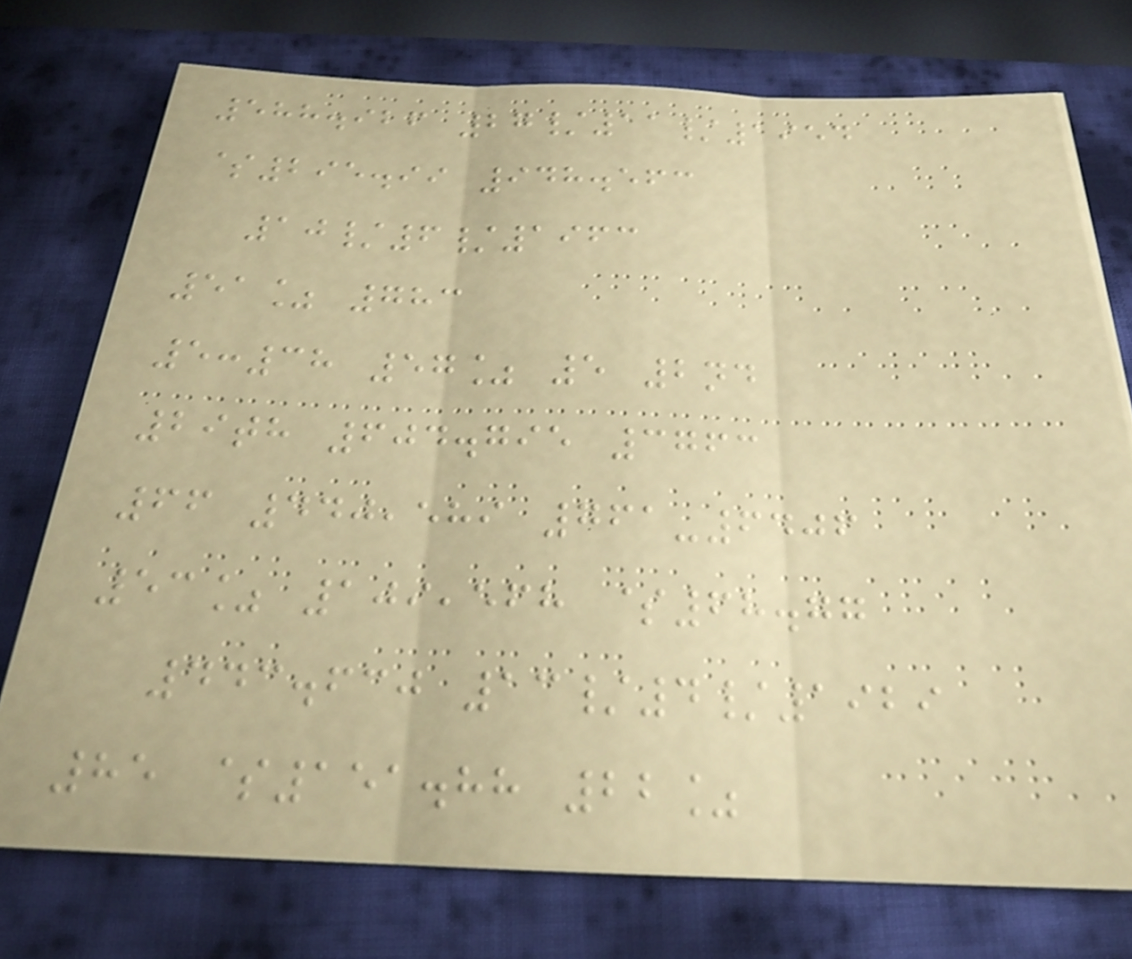588.926 27/11/1954
$295.99 948.563
10/6/1963
51% 783
5:38 57% 5 2nd
29th 604.795 3763
66 440,589 761-6406
53% 109,568 $68.77
443.630 13/4/1929
85 $151.88 22%
